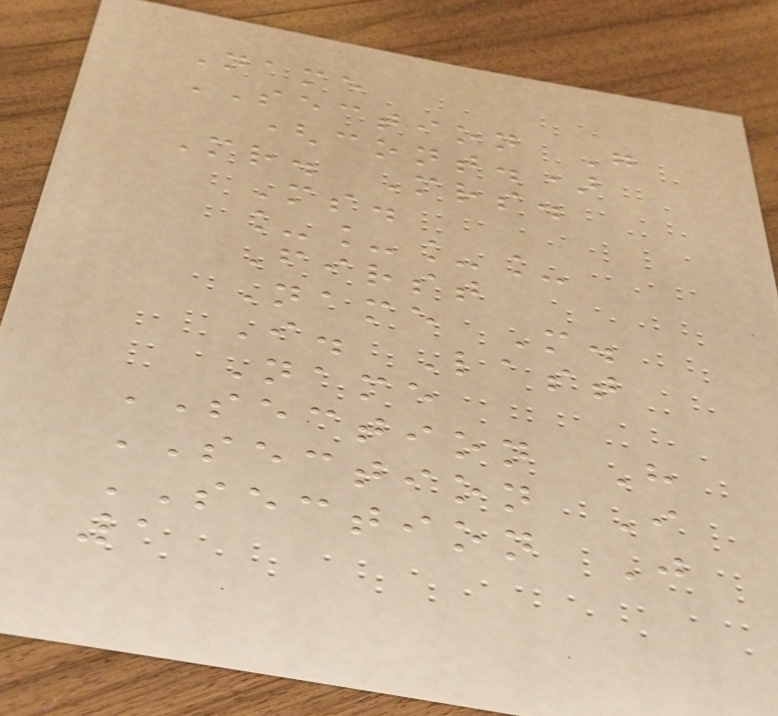Name
SECTION G
(cont.)
Mr. Mrs.
Ms.
____
First
Name M.
I. Last
Name
SECTION H
SECTION I
SECTION J
1
